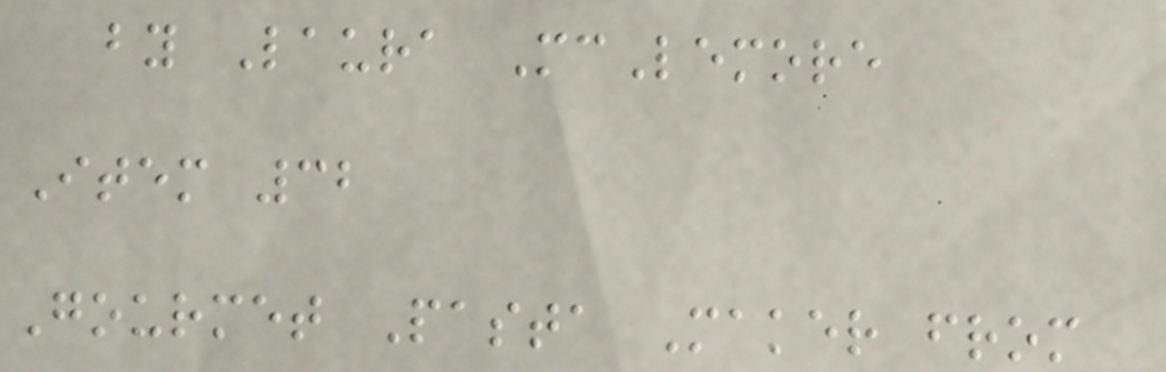by Laura McLemore
Item 32
Gourmet Pasta Maker from
